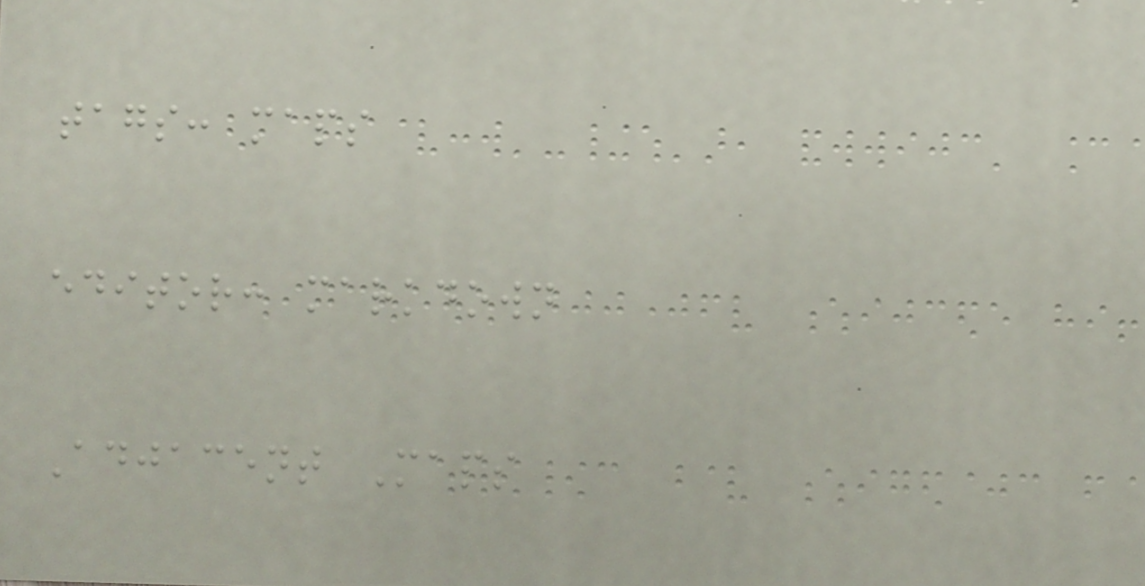tags: maps
editor: markdown
Adjacent Maps
